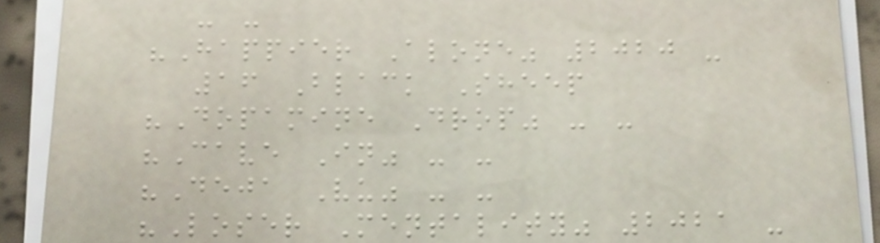- -
"Happier Alone" 2020 -
16 Black Sheep
"Dopamine Drop" - -
"Cave In" - -
"Deja Vu" - -
"Loser Mentality" 2021 -
